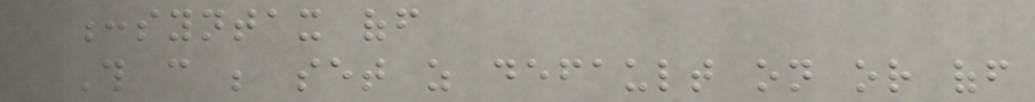:syntax off
This can be set as default on or off
